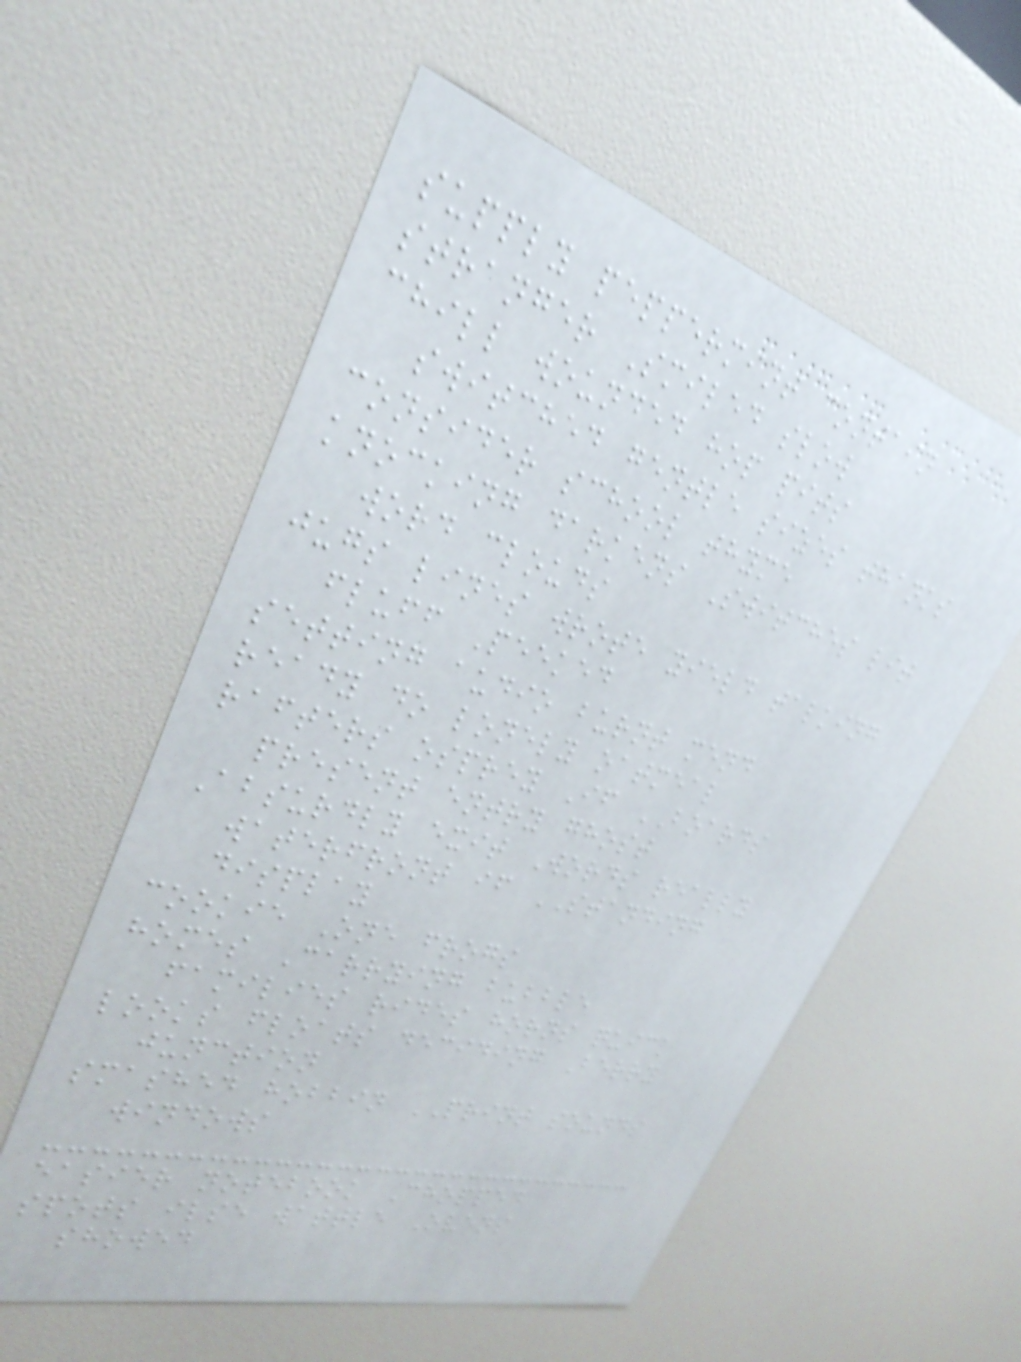supply peppermint contain
stranger Smiled slow
chill wounded hop pits
switched gentle sizes thanks
consider school thyme
knocking darkens Switches lit
word clouds
jugs lines wrote yield talking
fluff Peeked
setting audio burnt mend
ready do lonely oatmeal
rafters osprey If BOARDS
present entry ghost
Absurdly exit Words really
waterfront if STANDING
display
cookie One frogs
homes Carrying bubble
families rides horns quick
looks floats deciding Berry
junction
smashed hobbin PRINT sounds
windows
easier notebook Chopped
spots ilse wattle Ovens
showed
